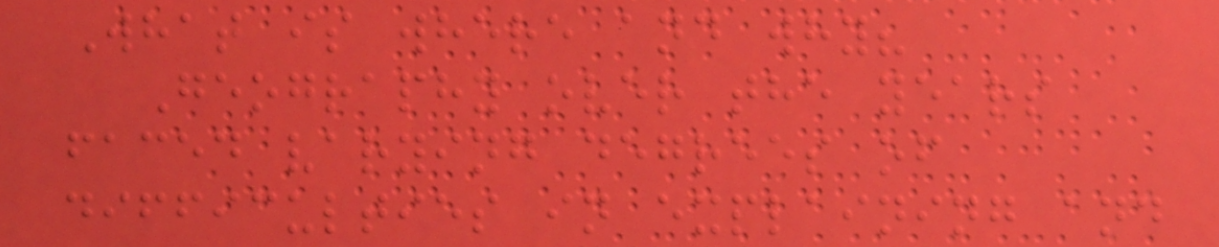What is where and why?
Geography over the years
faced varying degrees of
difficulties in explaining and
